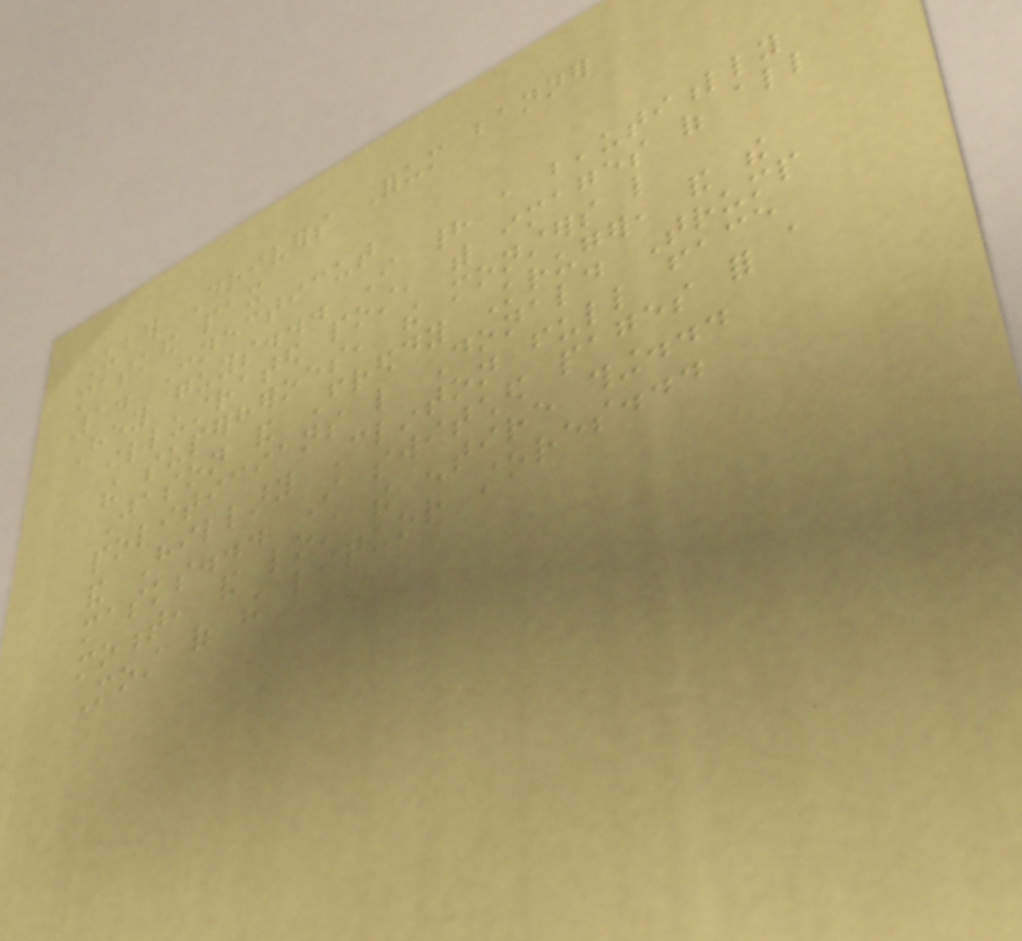Uber Drivers Forum banner
masked pax
1. Connecticut
Hey guys... I had a beautifully
illustrated post, with images of all
the superheroes, the monsters like
Jason and Freddy Kruger, and the
politicians like Donald Trump
and Hillary Clinton full face
masks... I switched pages for a
moment, and lost the entire thing...
Most of the liquor stores...
